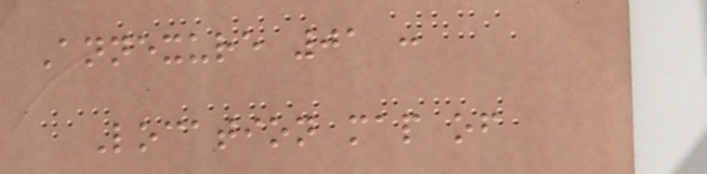Annexure 01 :
Location map of
